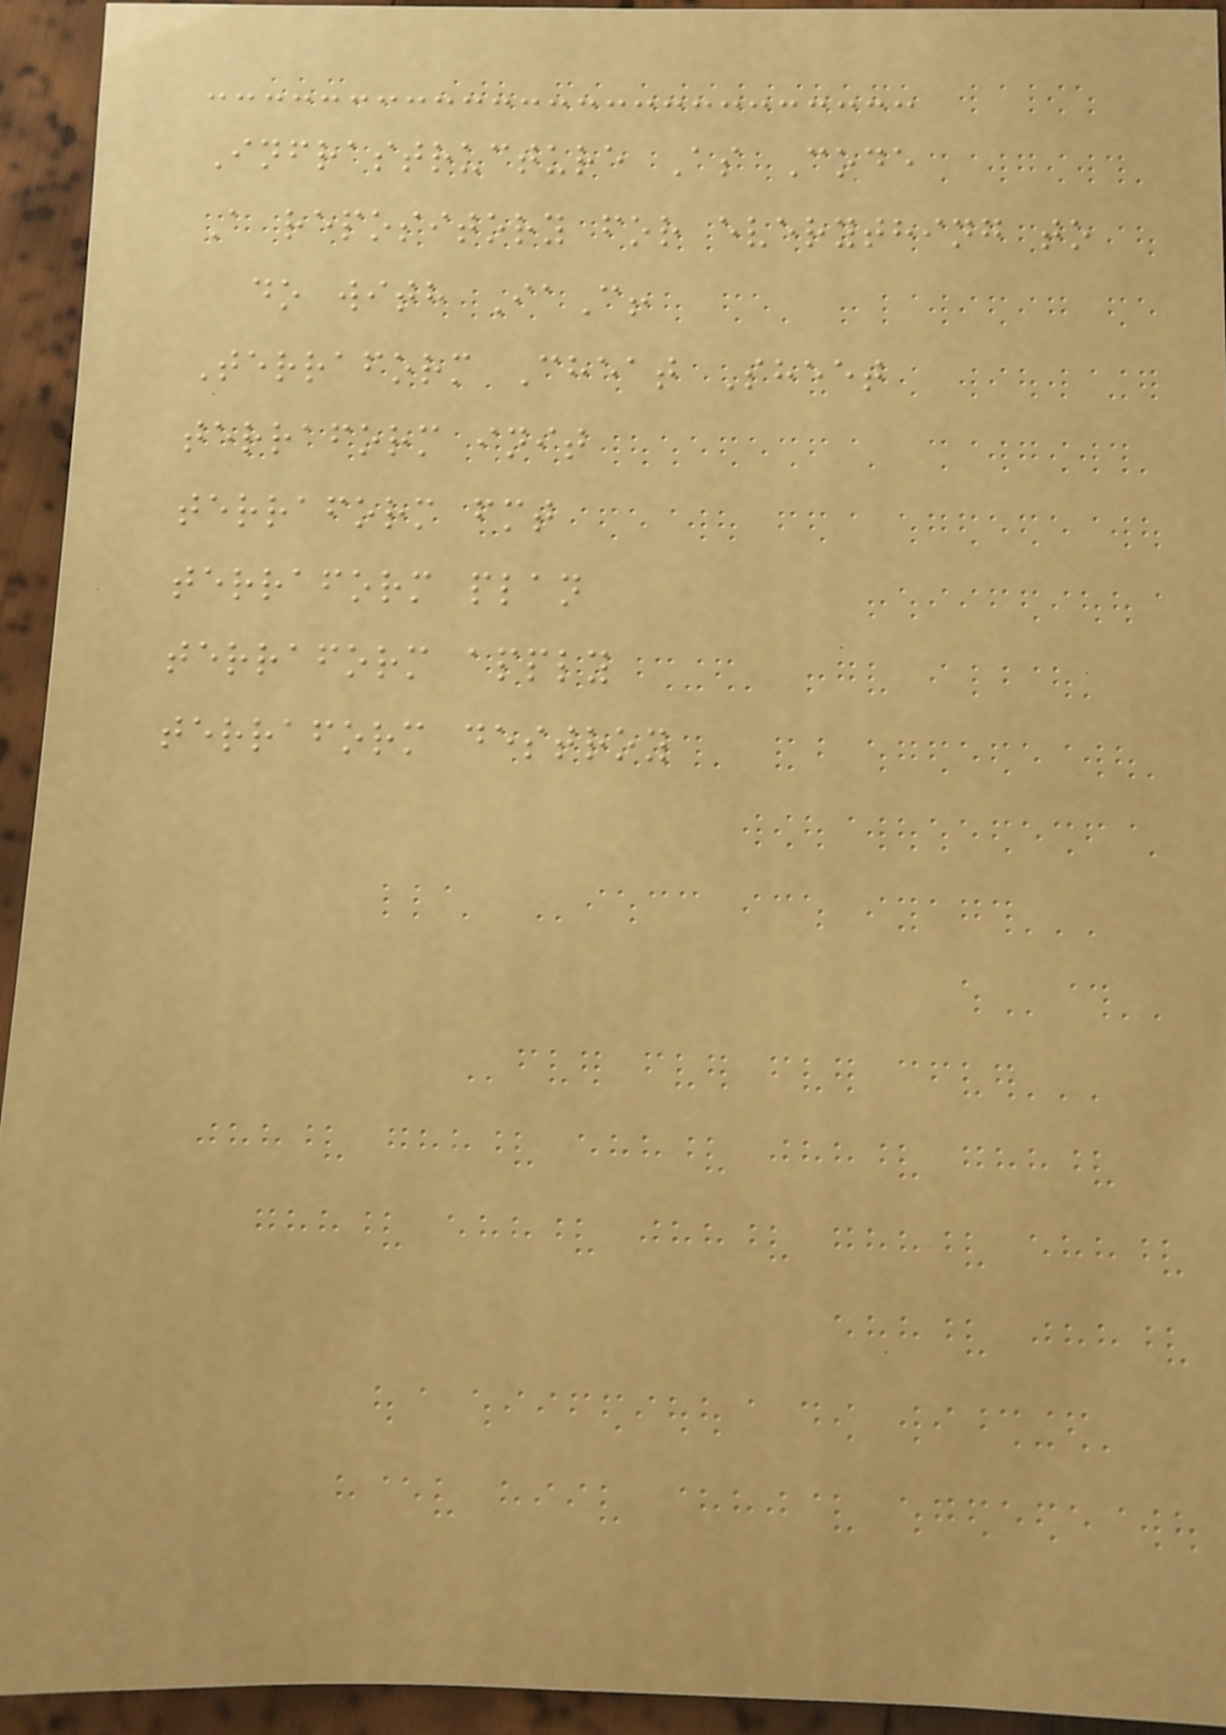Infrastructure As Code
A repository for everything to
do with IaC!
Terraform Cheat Sheet
terraform init
terraform fmt
terraform plan
terraform apply
terraform destroy
